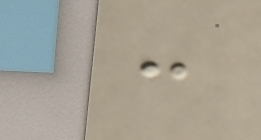-
